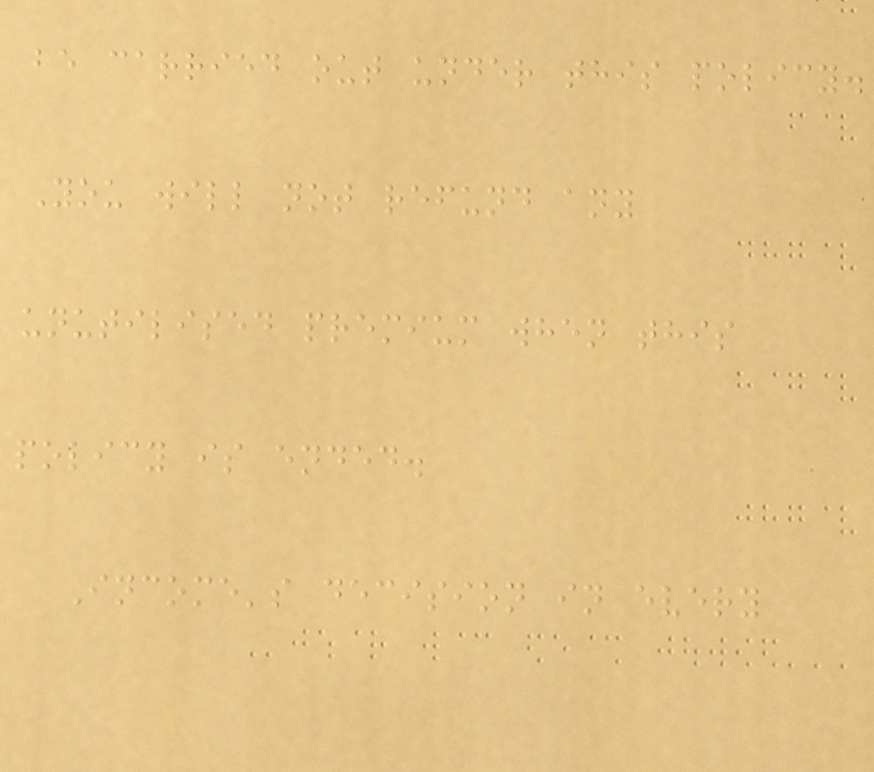be carried out under this policy.
You will not refund any
unutilised premium when this
policy is ended.
Income's decision in every
